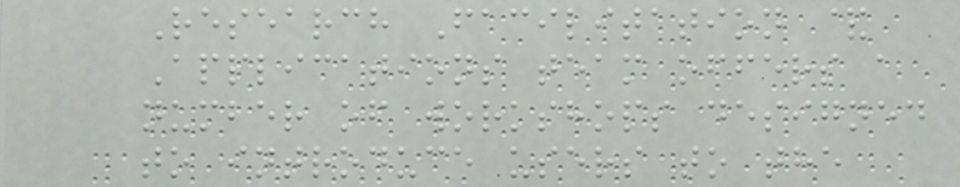Research Facilitation &
Applications team offers a
number of workshops designed
to introduce users to the
